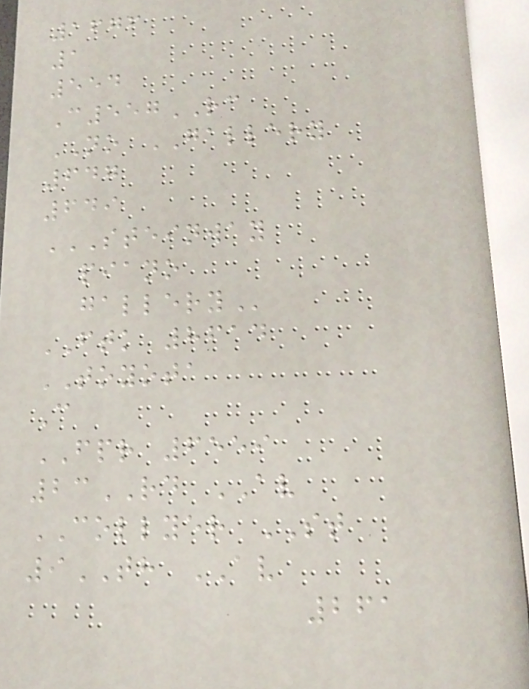1676
1
554
C557RC
NO GALLERY
647
649
STEINWAY
PIANO
GALLERY
FTK 8614
TOYOTA
C
FPR 6559
23RD AV
COLLYER ST
9TH AV
261
